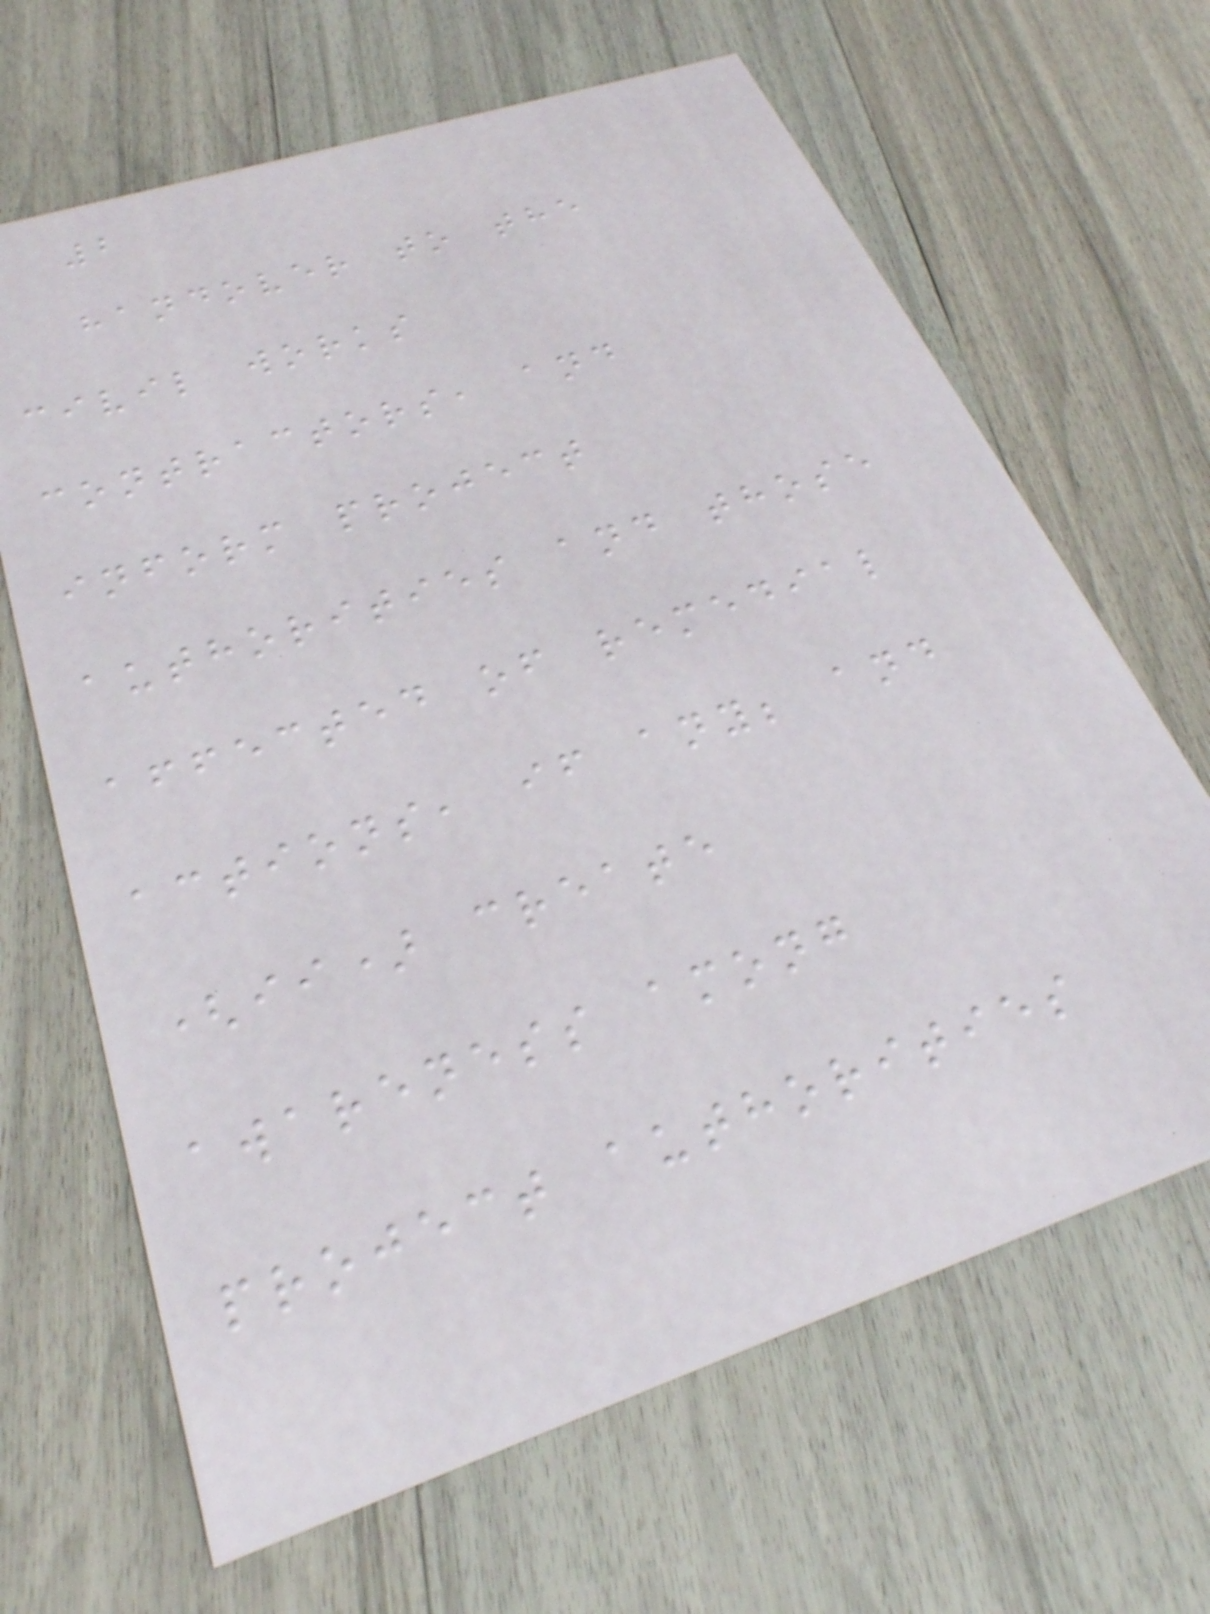2
handover to the
civil works
contractors, and
inform project
authorities and those
affected of remedial
actions, if any; and
(ii) create
awareness among
project authorities
